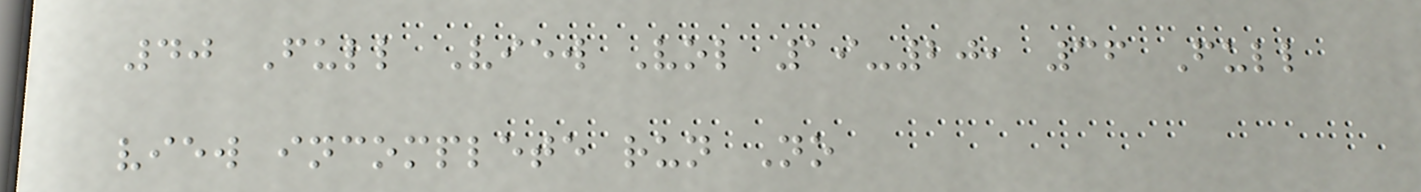40 Full View Vol 19-20, 36 Full
view incomplete run No
